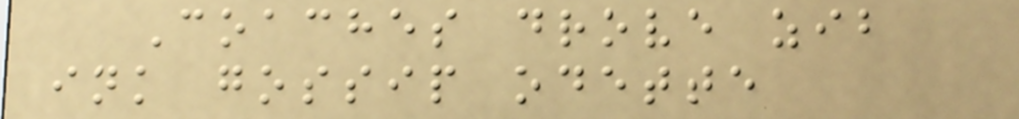Coaches drove zib
ink gossip odette
